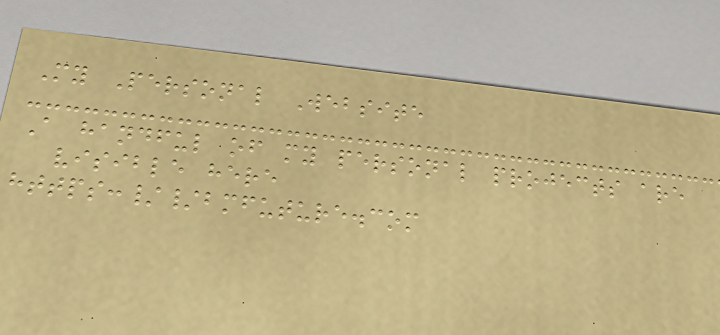My Personal Website
A handful of my personal projects are
visible here
https://bmfuture.com
